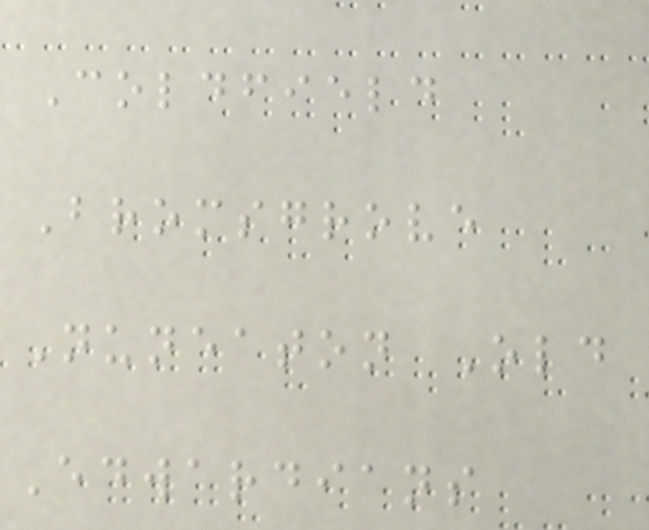Coldfield
Bromsgrove
Nuneaton Old
Edwardians
